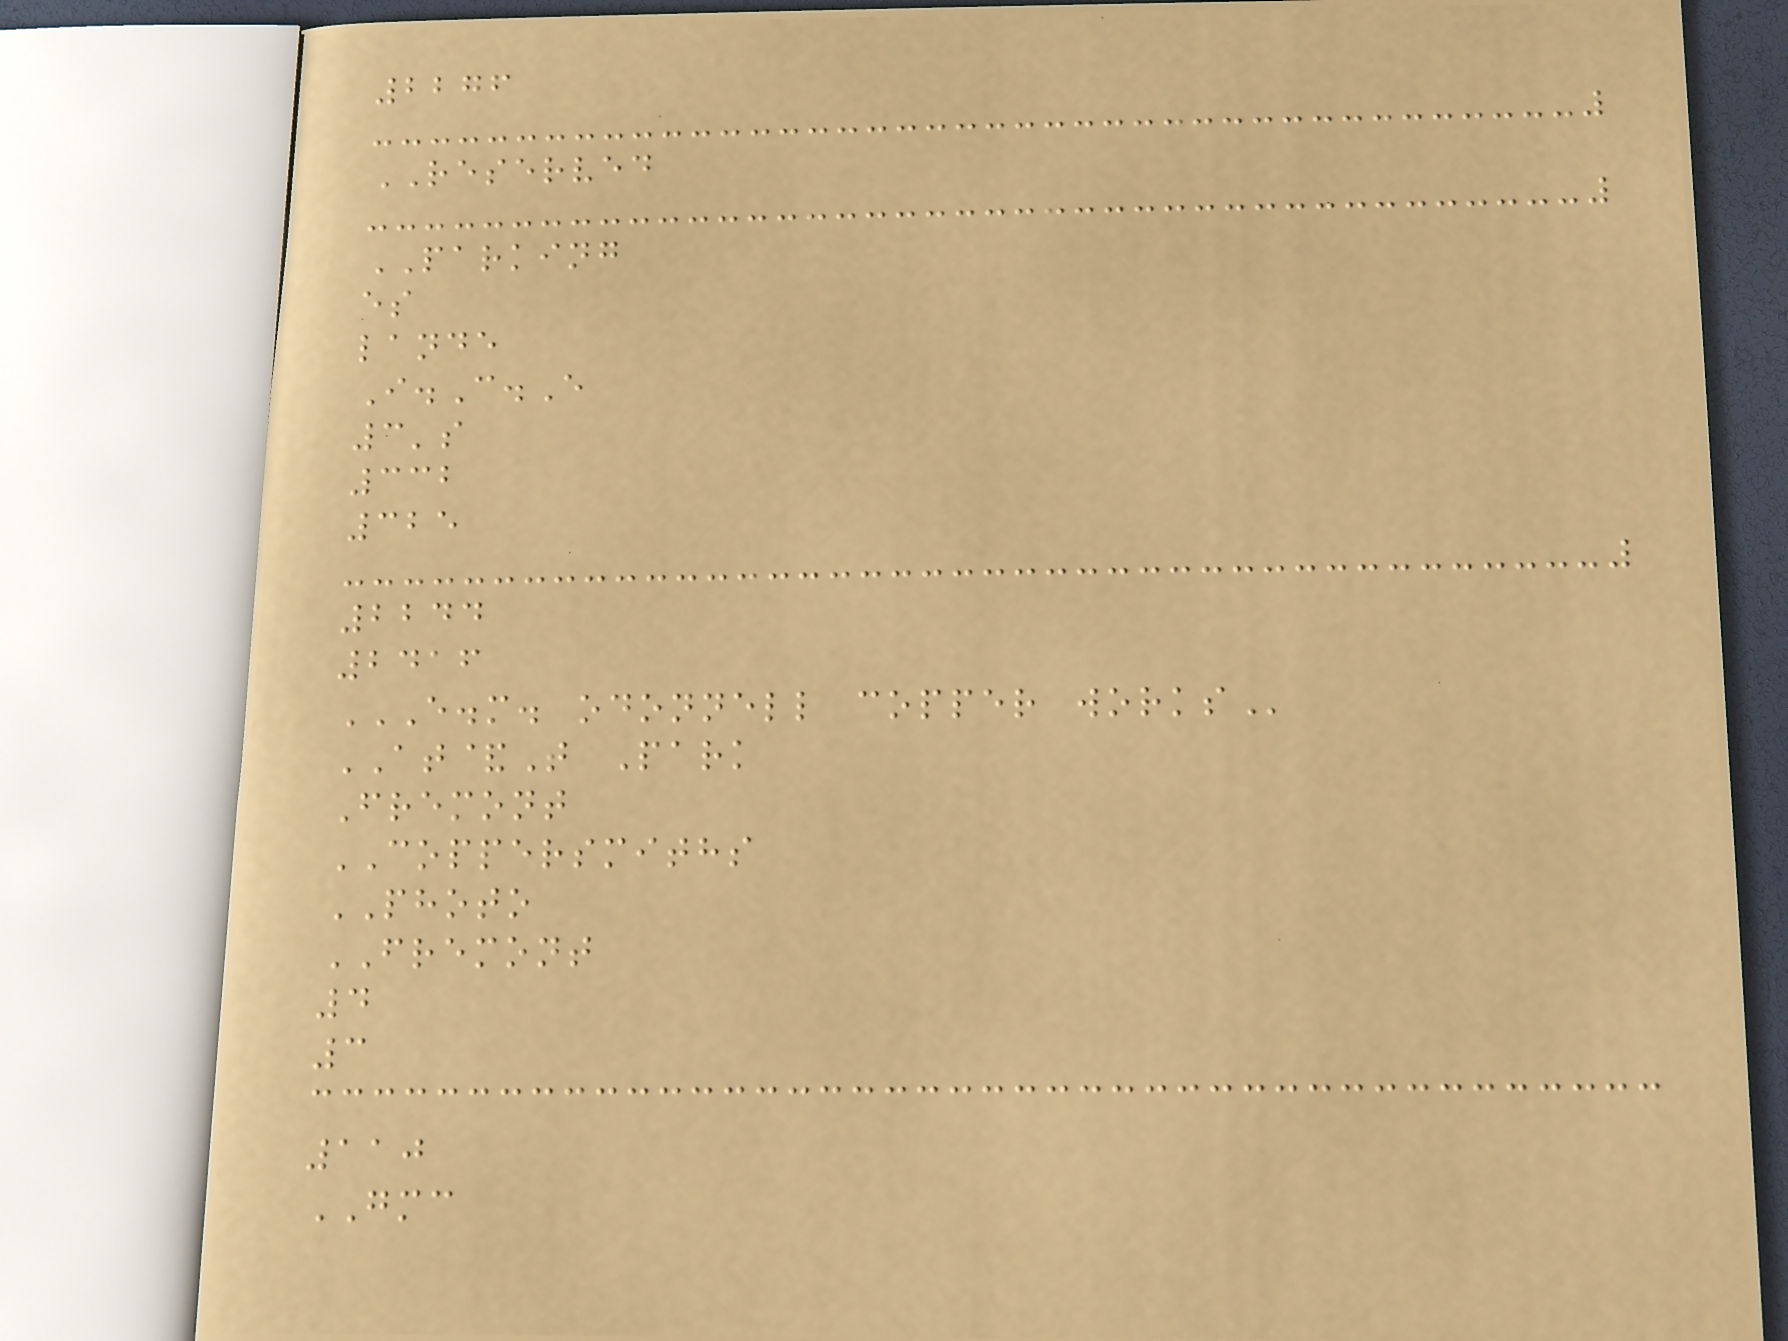2276
RESERVED
PARKING
es
lande
I.C.E
3's
332
325
2244
2416
E.M. ODONNELL COPPER WORKS
AT&T Park
Fremont
COPPERSMITHS
PHOTO
FREMONT
4
3
110
GMC
